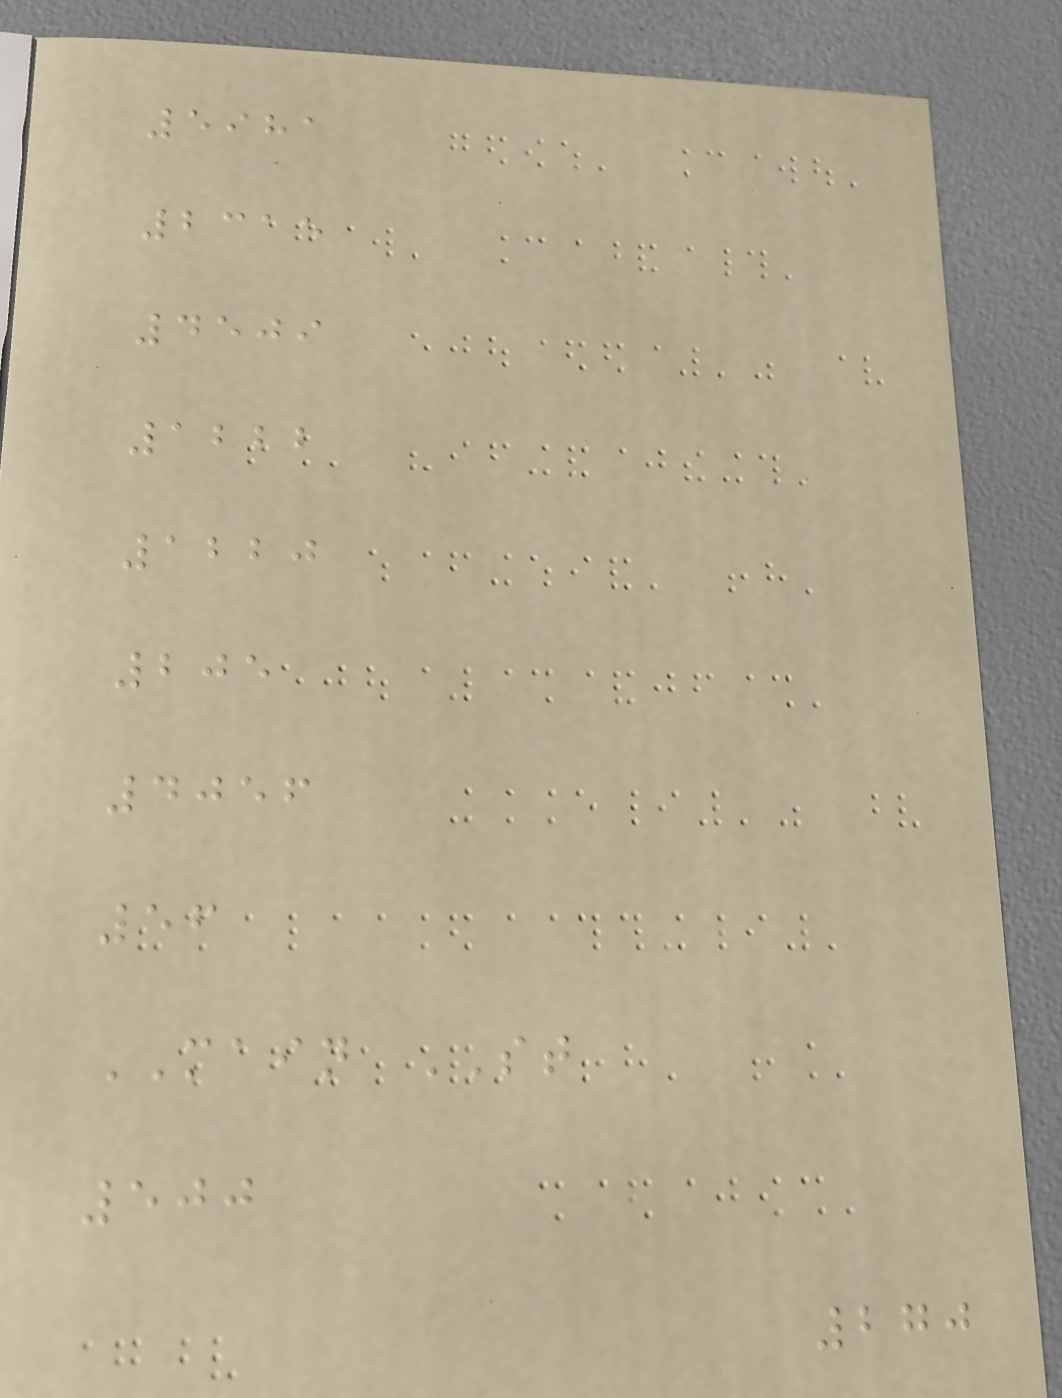5981
2315
4509
1222
1220
205
4056
56
MAIN ST
500
270
